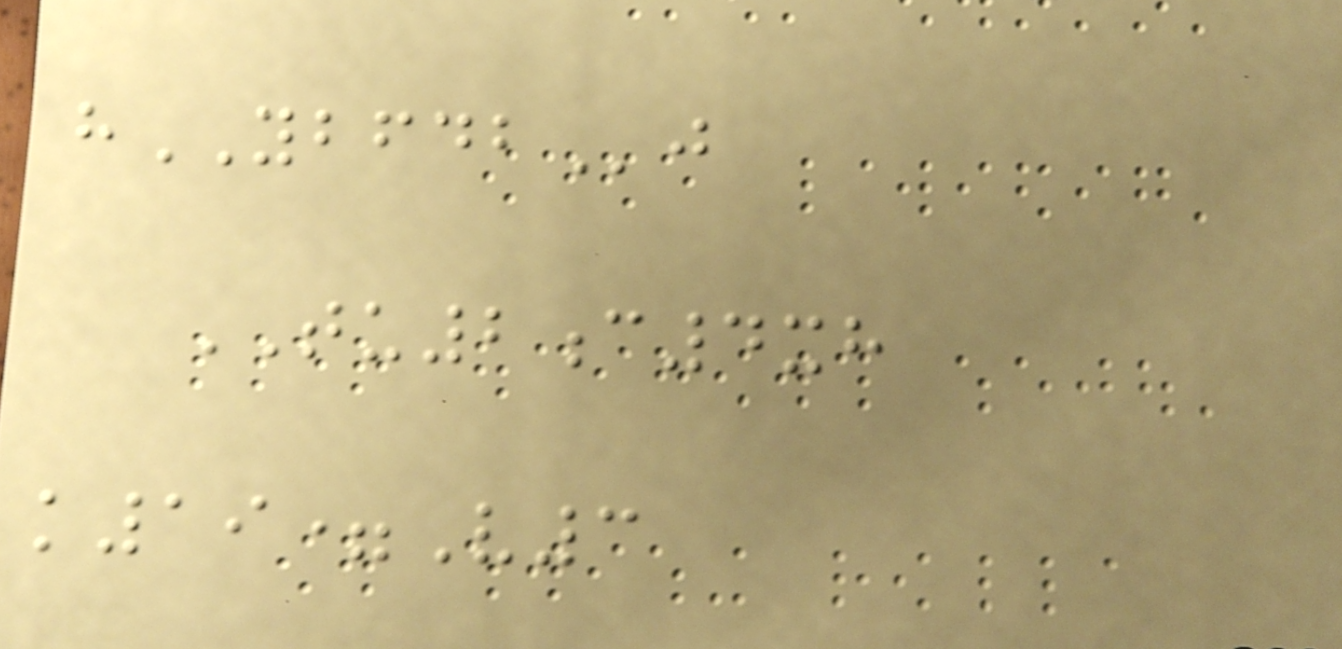hYBFDBj
TU2c4xh
k19=V3
